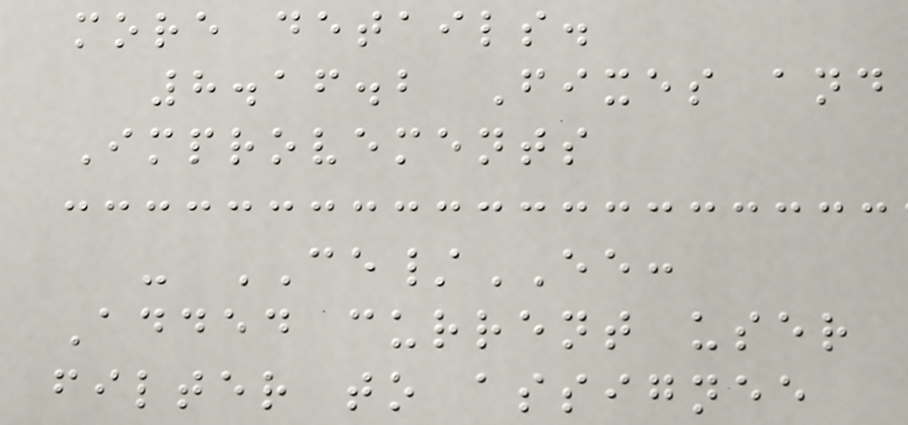more details.
8.16.2 Fixes and
Improvements
- CE/EE:
Added current user
filter to assignee
